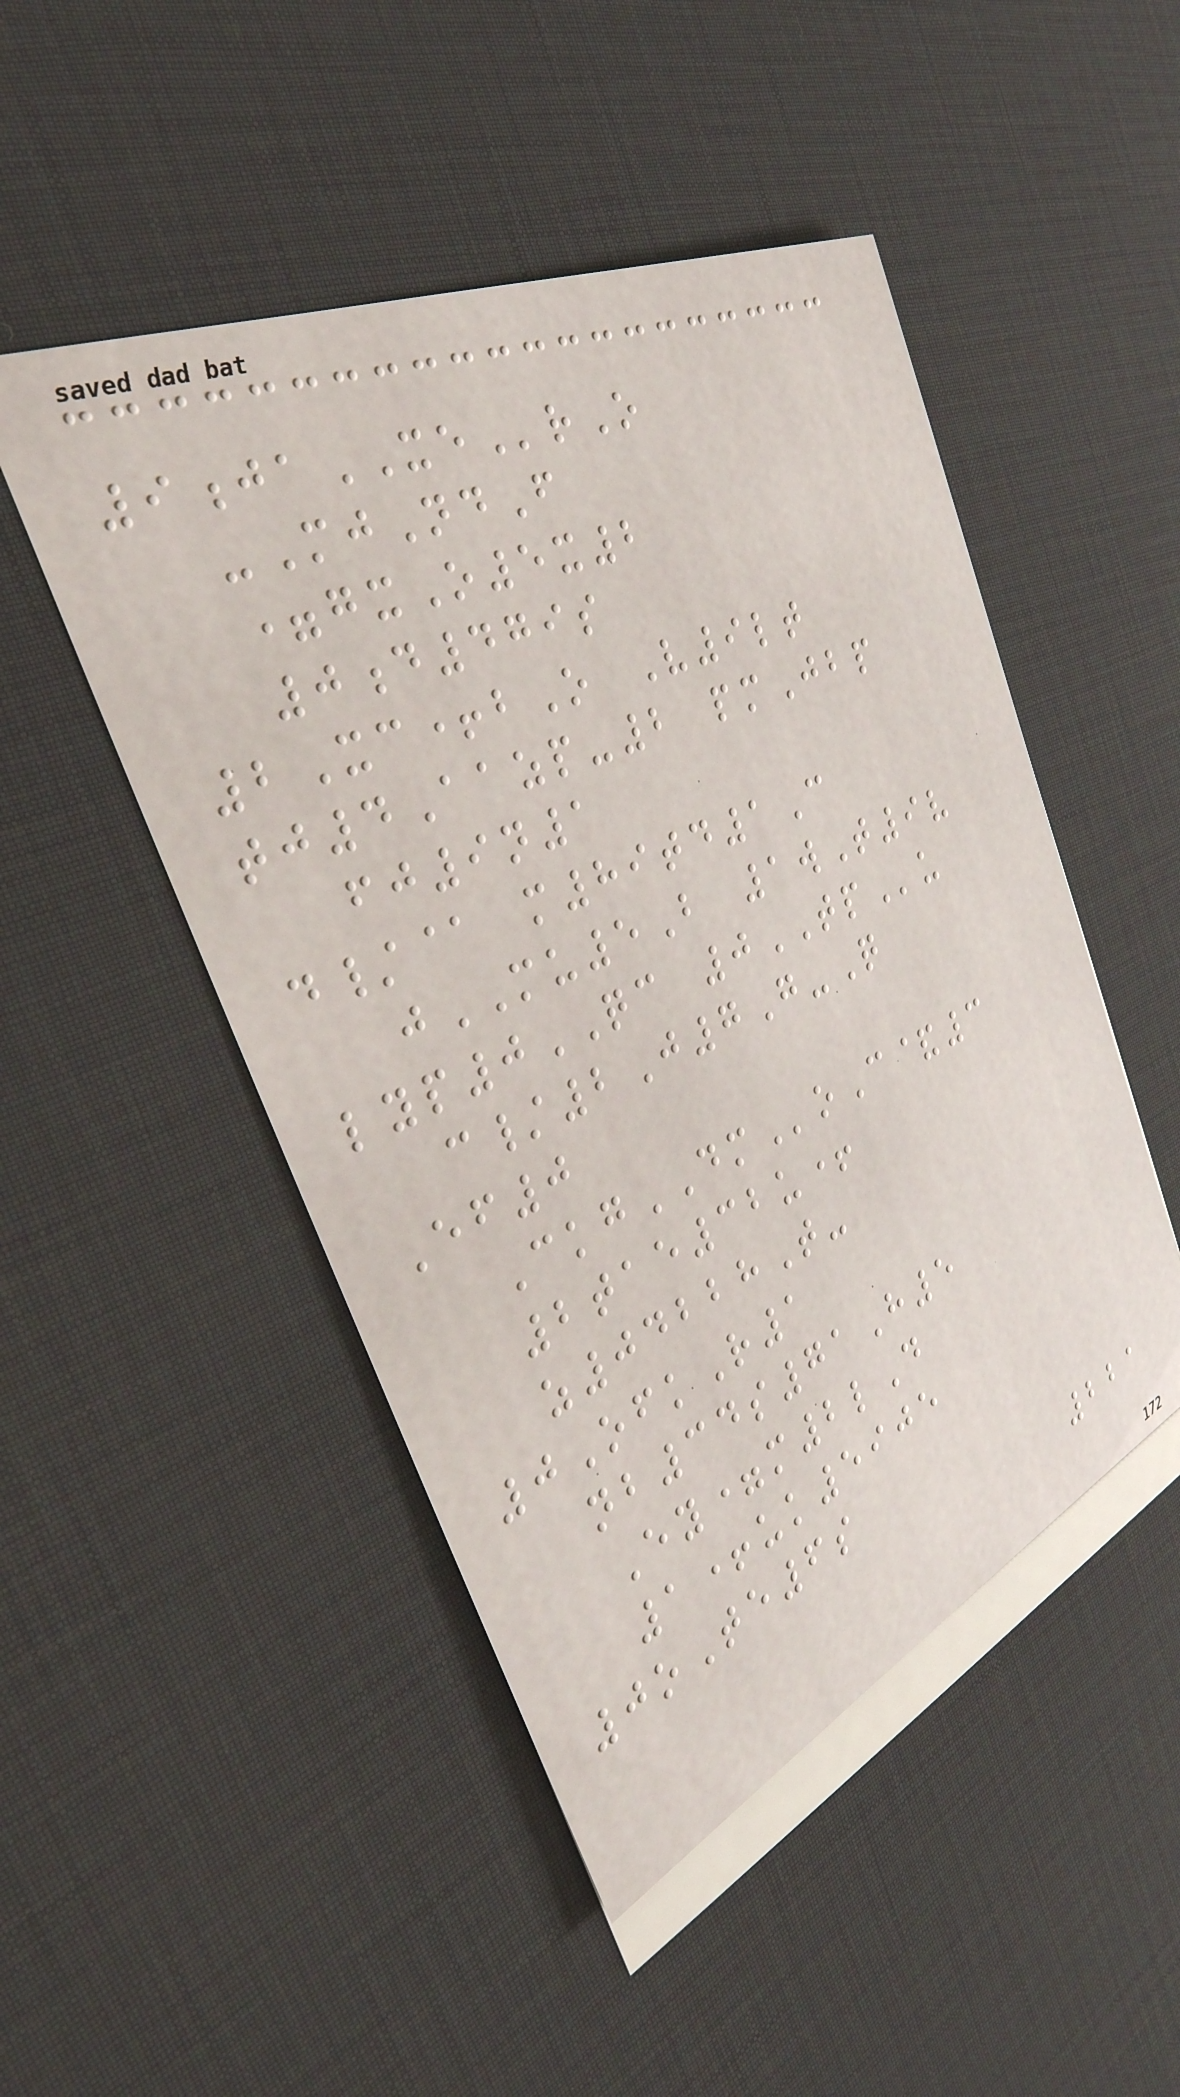9jaXErO
-MjNdF
=gxO5x2
0d479s
2Xc+bO V9lt
tj4Aazp-2 pmJbp
fj9n1
d/@ m89td1C
jMU5B 1wT9v
lyp0QC 0TPu
c/2J7G-Q
Ef0
CkgDMoC&3
2tae32u+
z04228T-
0OfkR1
nb34s71H5
Ey=m2lD
1+uk5905
0oTe6s
221
